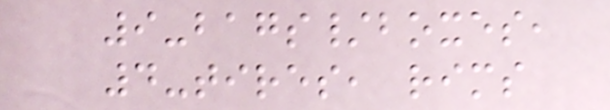9-bags/boxes,
4-tires, rims
